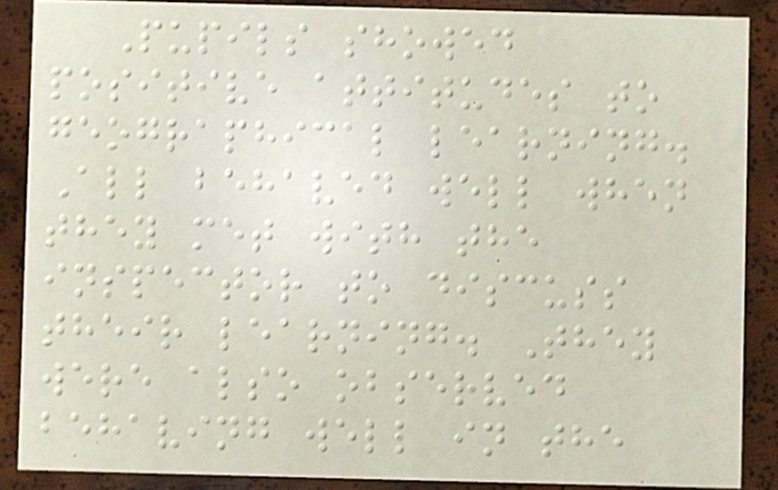Pupils showed
positive attitudes to
geographical learning.
All behaved well when
they met with the
inspector to discuss
their learning. They
were also observed
behaving well in the
